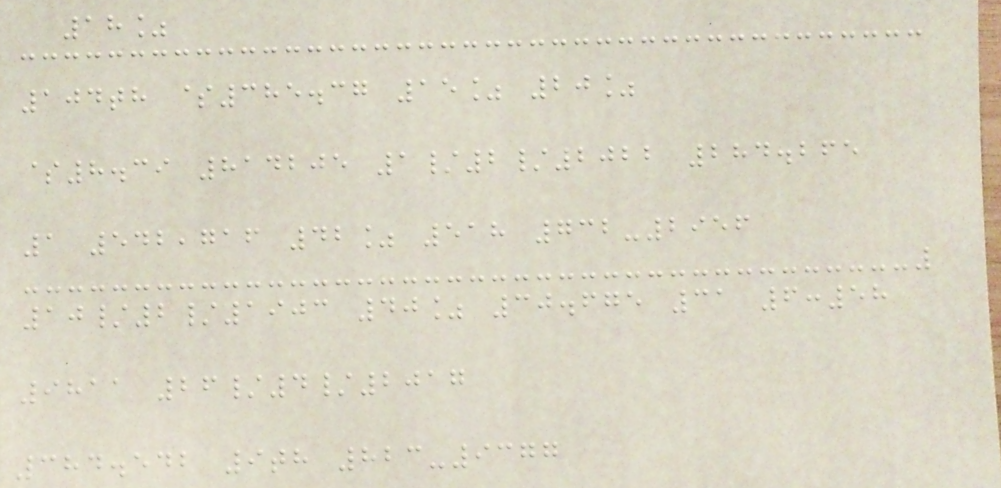18%
104th $385.37 15% 20%
$8.39 814205 1/2/2022 284.265
1 542,716 42% 518 732-2956
10/2/1903 40% 30.675 31 6:58
9811 26/4/2017
384.542 9th 823-9377
